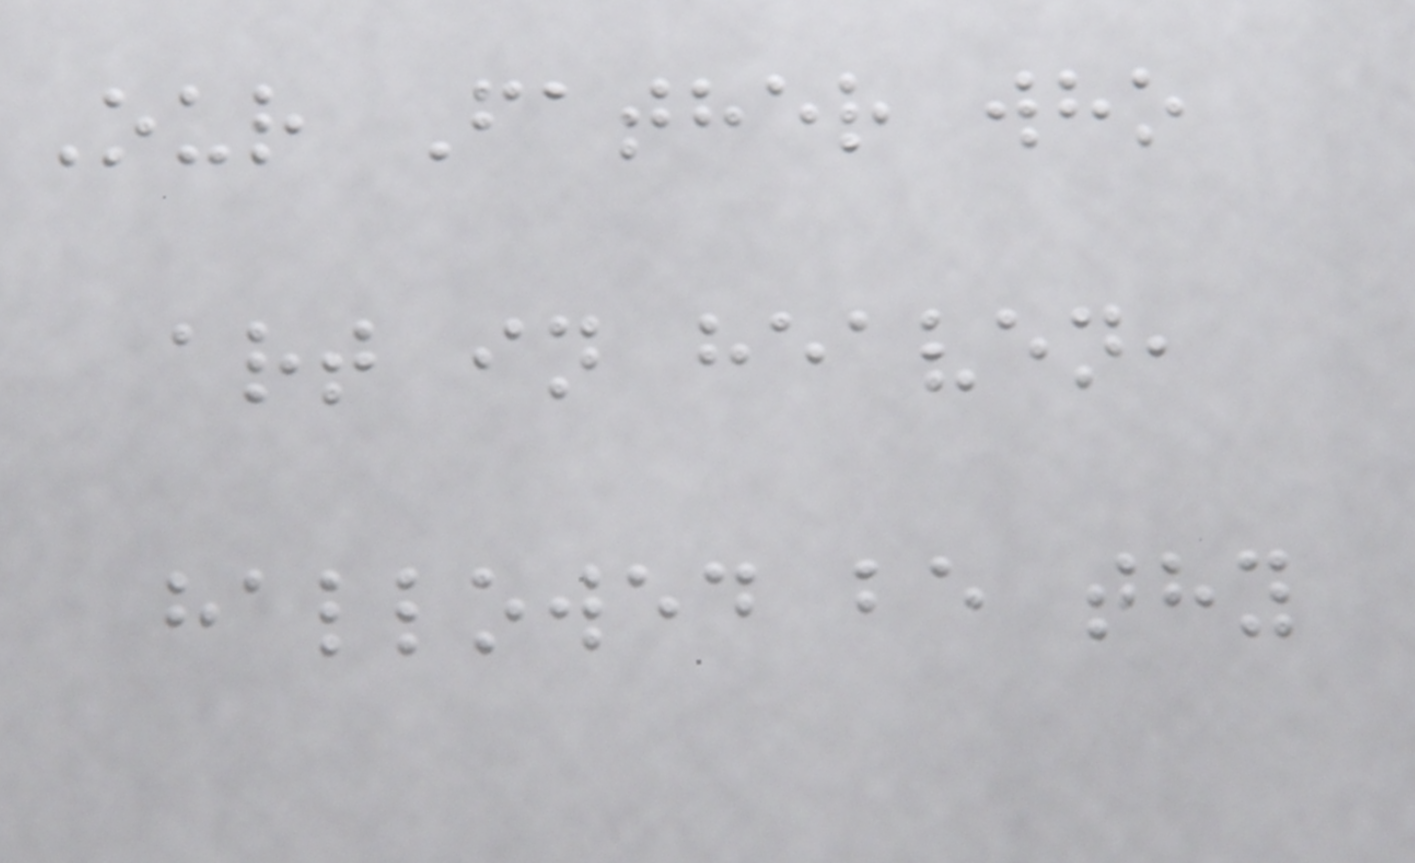Our Father who
art in heaven,
hallowed be thy
